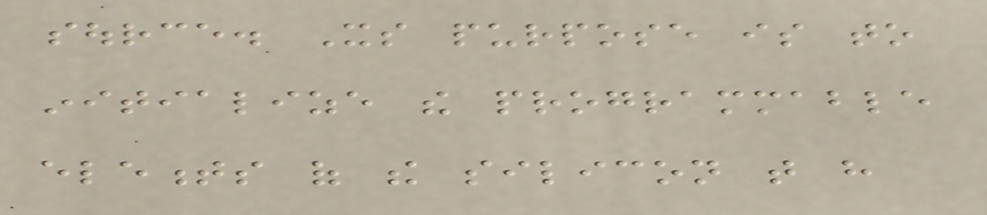source. Its purpose is to
initialize the programmable
elements of the silicon that have
